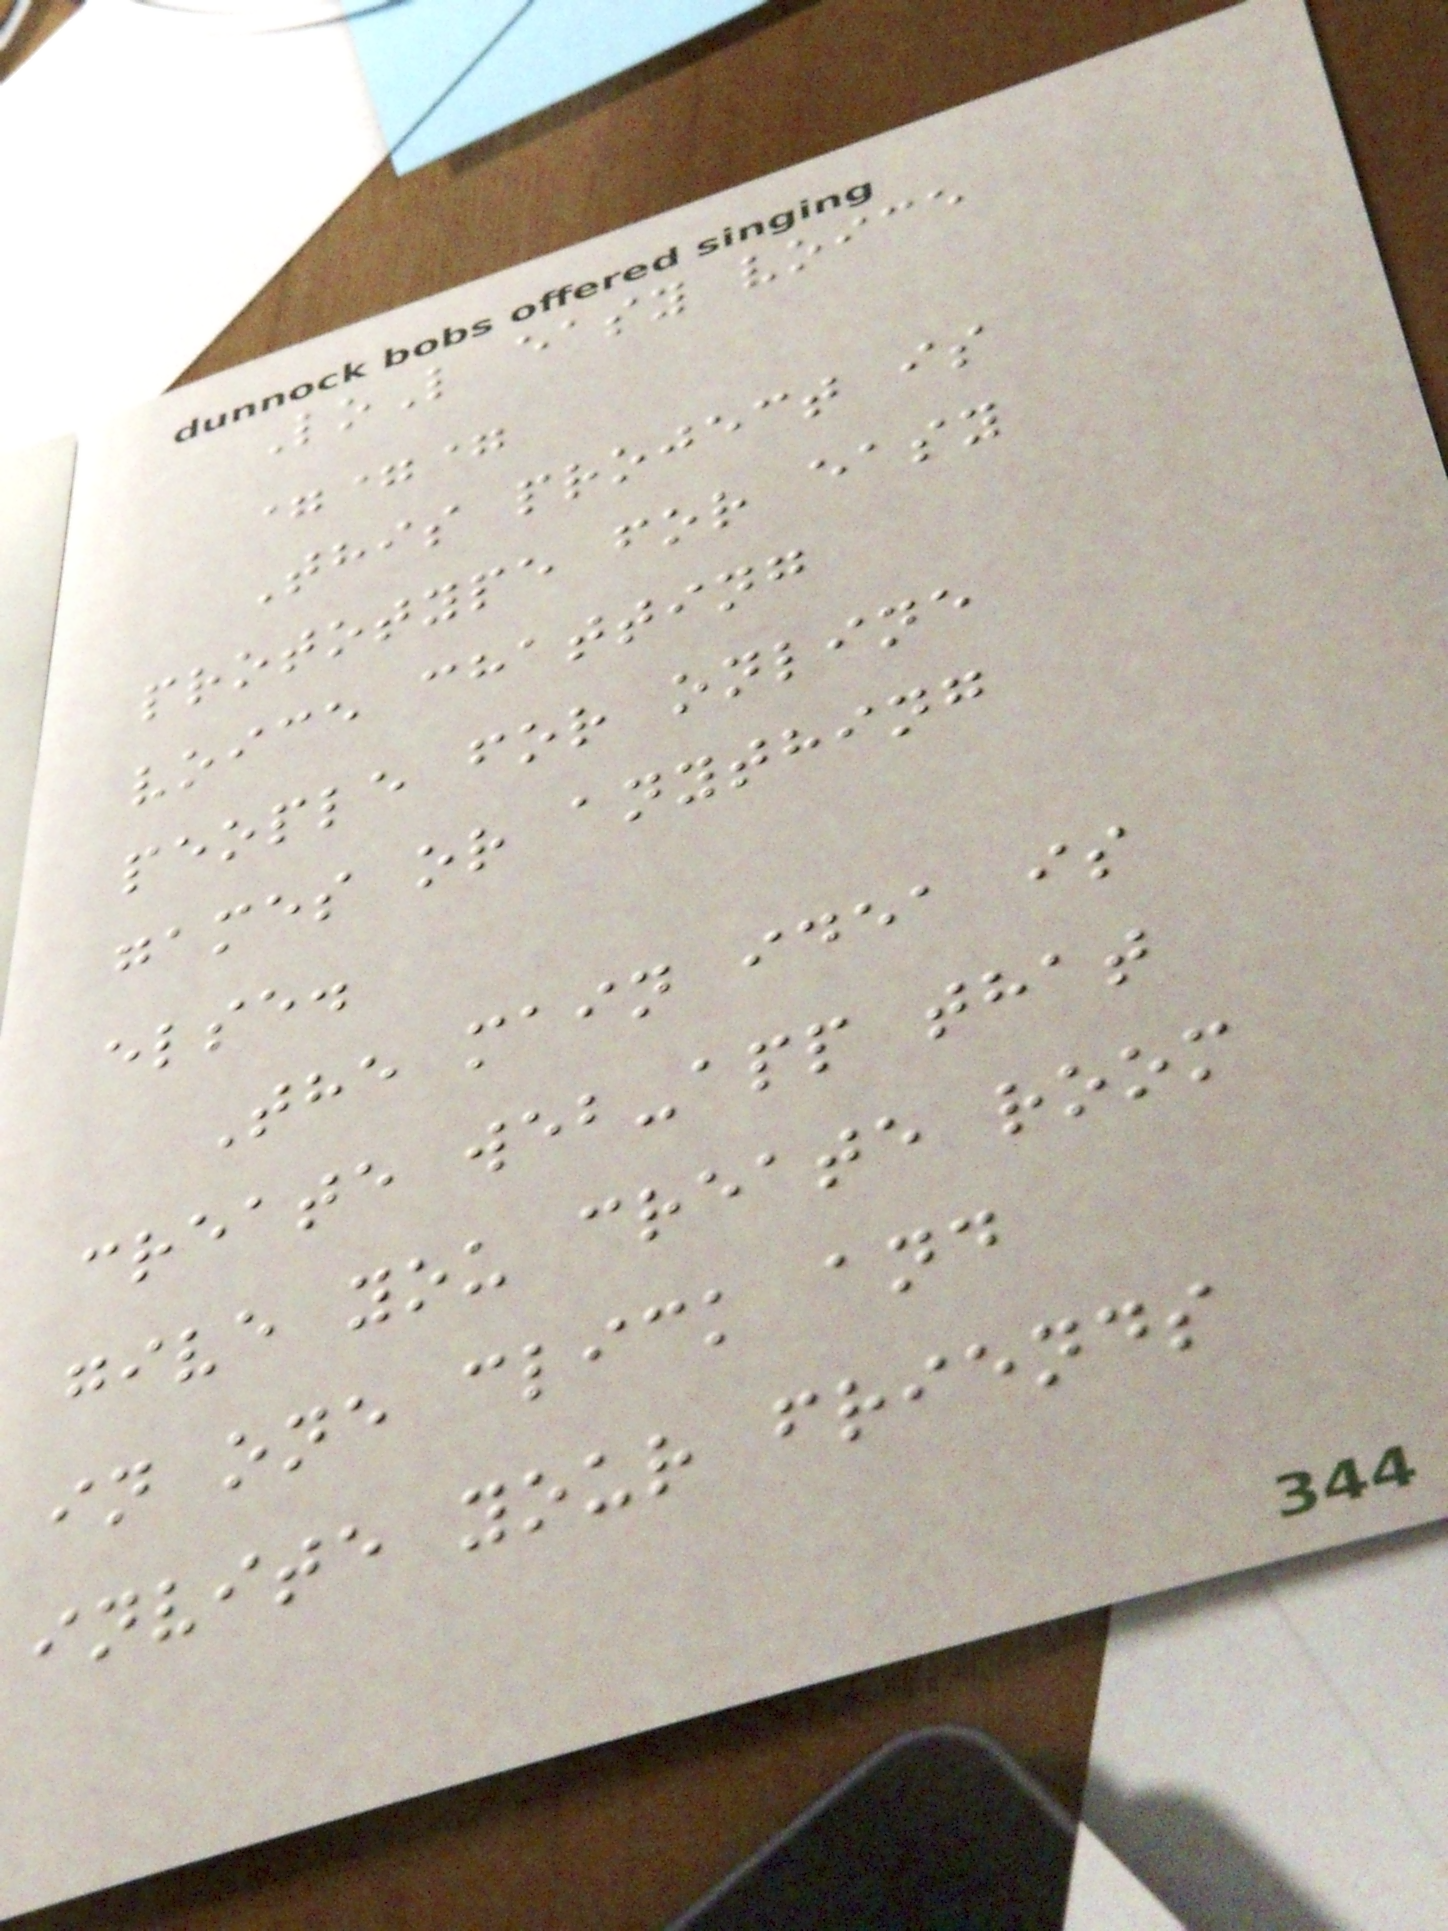LoL easy voice
===
This project is
prototype for easy
voice chatting
people for online
games or anything
else.
The main idea is
create web-app that
give you create room
in one click and
invite your friends
